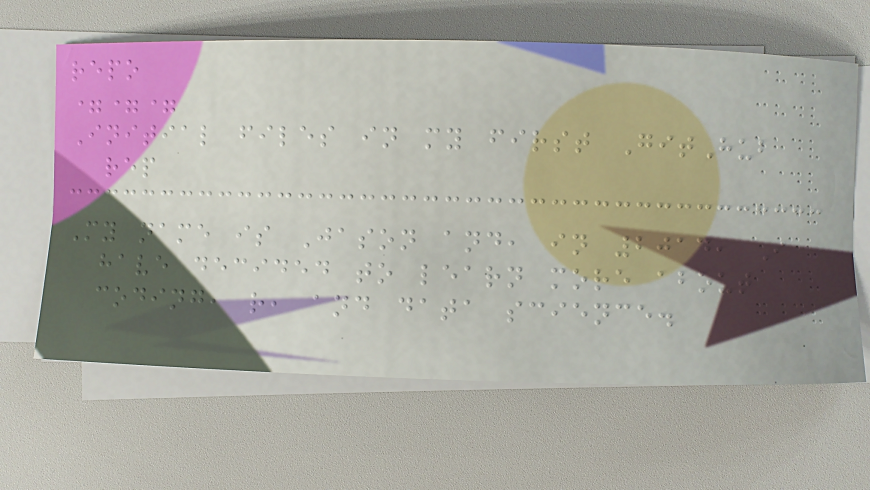repo
===
Initial files in my first GitHub
rep
My name is Jason and, in 2014, I
have decided to learn more about
coding, r, and data science.
